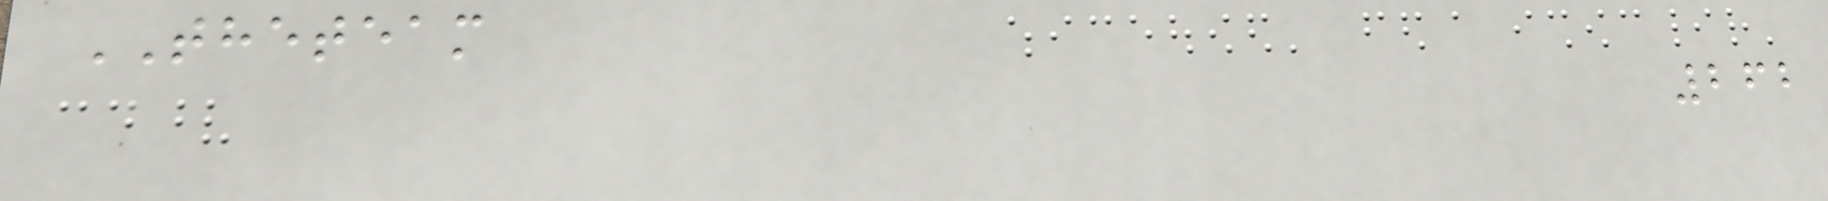THETEAM
262
